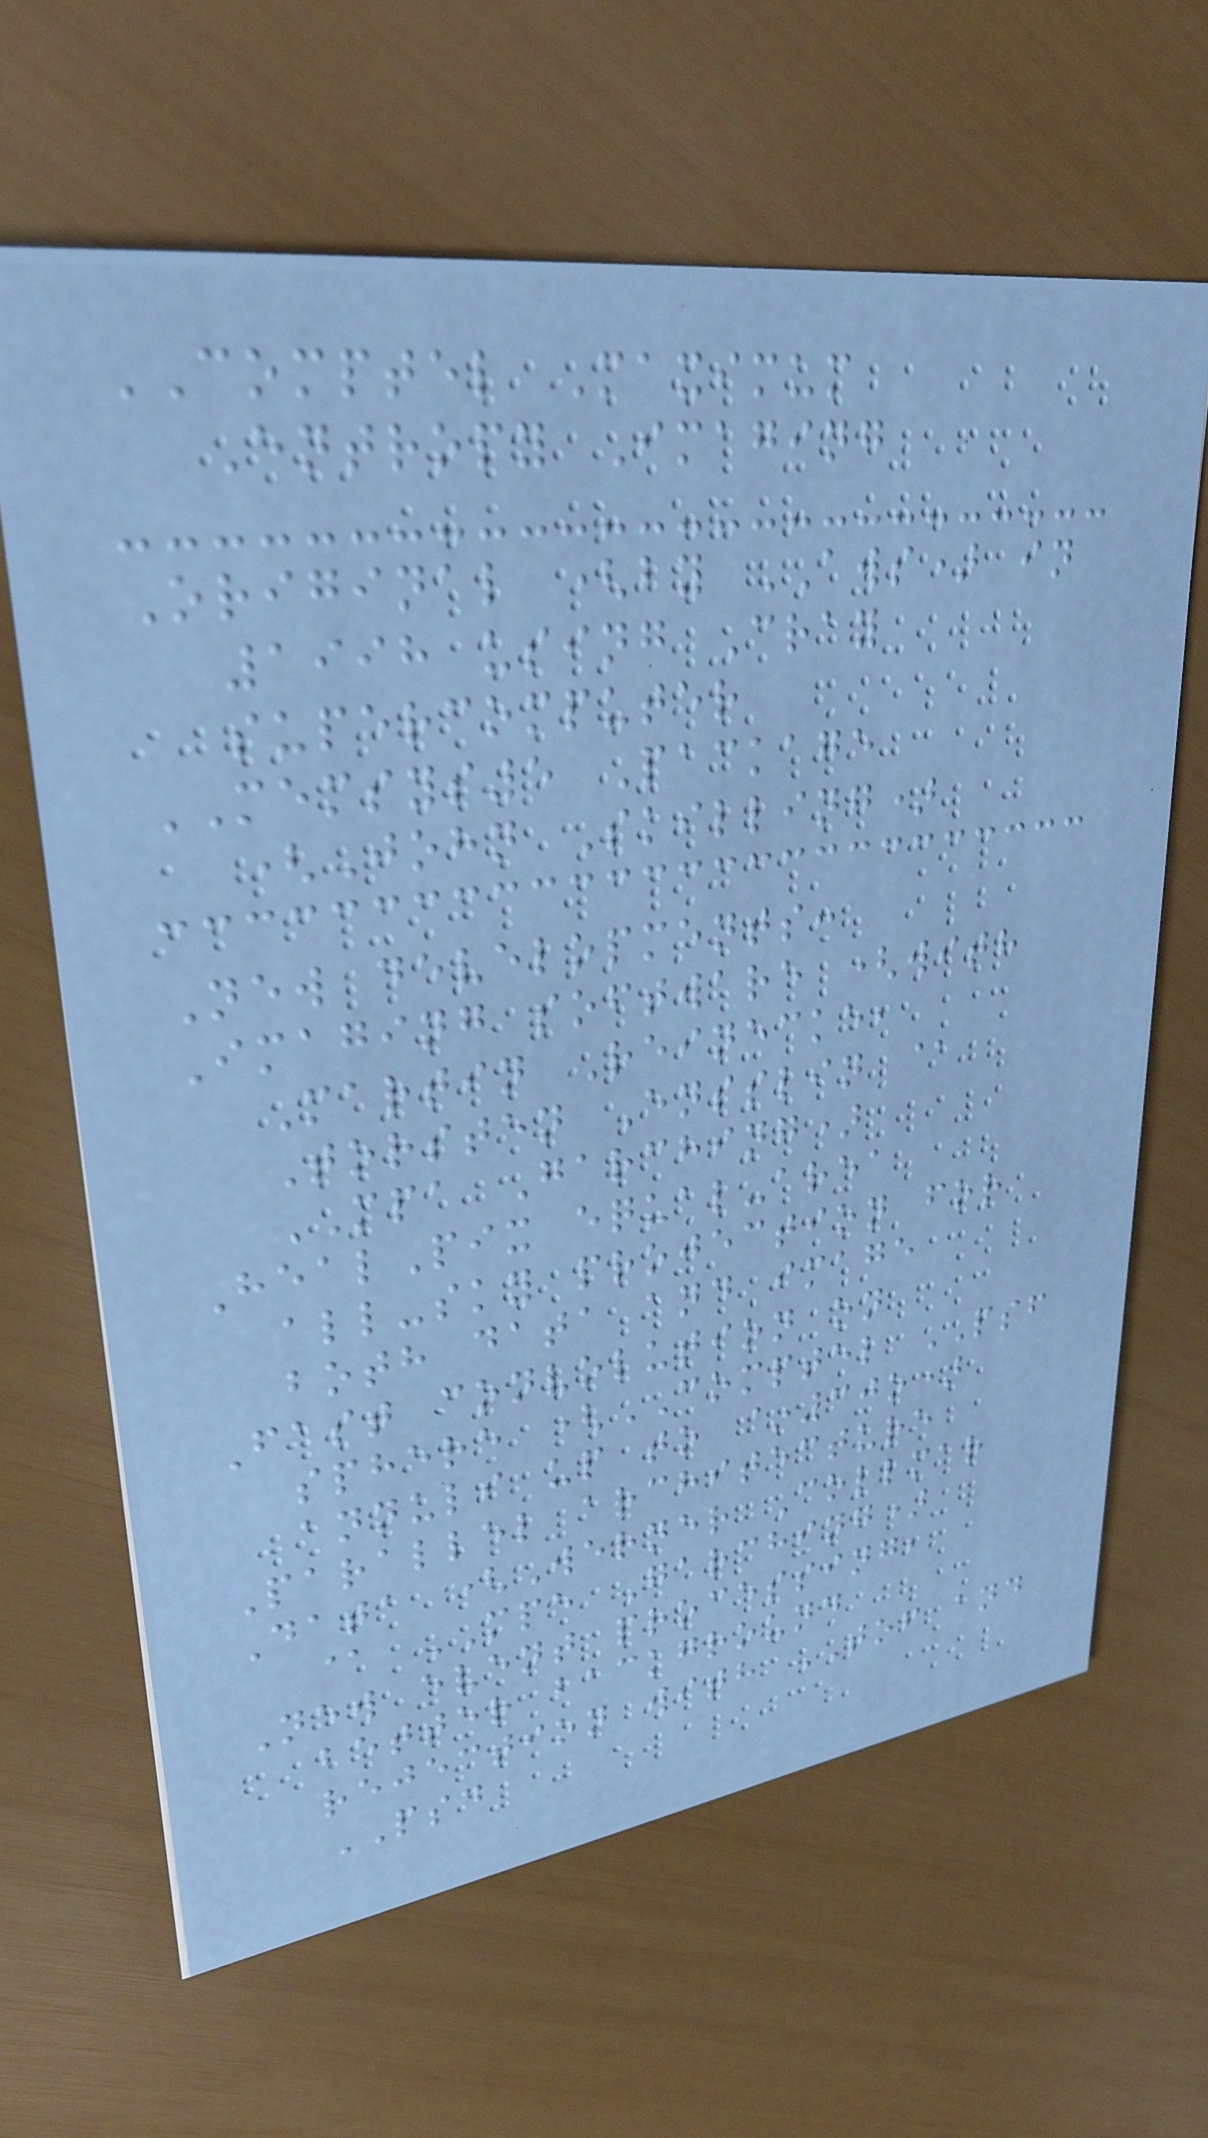COMPTEL Maximum
Entropy Imaging
Original (by AWS) in
1998 using Cray
supercomputer
MEMSYS5 Package
(John Skilling)
New developments:
Imaging software (with
Martin Reinecke,
Torsten Ensslin @
MPA Garching)
HealPix equal-area
all-sky projection for
both data and image
Fast convolution on
sphere (COMPTEL PSF
annuli up to ~30o)
Parallel architecture
Data (Werner Collmar
@ MPE Garching)
New event processing,
better background
rejection with TOF and
PSD
